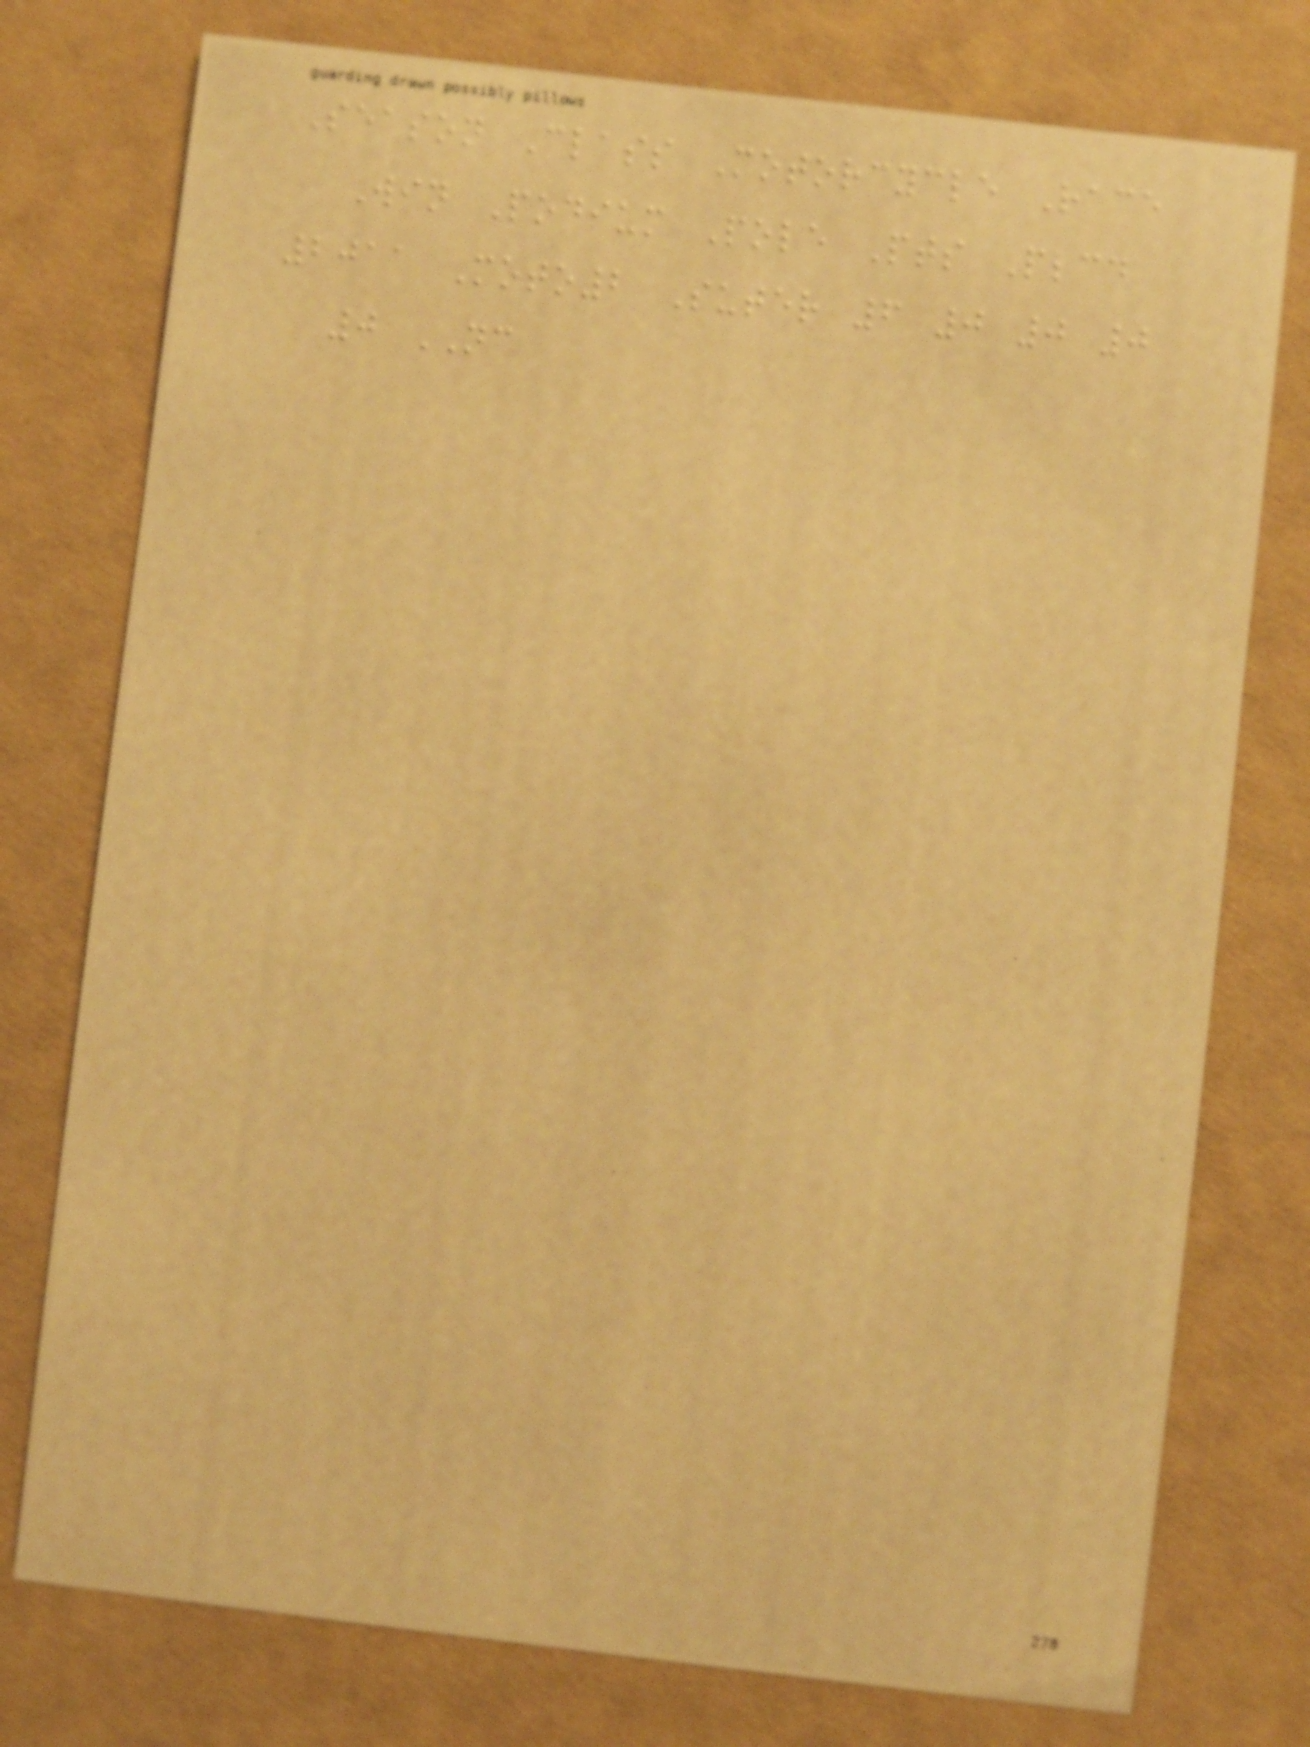Season Class Motorcycle Race
Win Podium Pole Pts Plcd
2011 Moto2 Suter 6 0 0 0
0 NC
